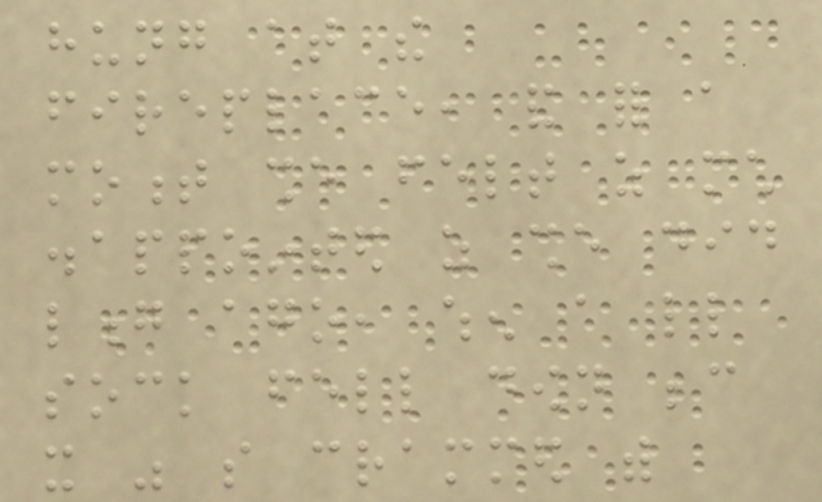hung at the
fireplace, and for a
moment she felt as much
disappointed as she did
long ago, when a little
sock fell down because
it was so crammed with
